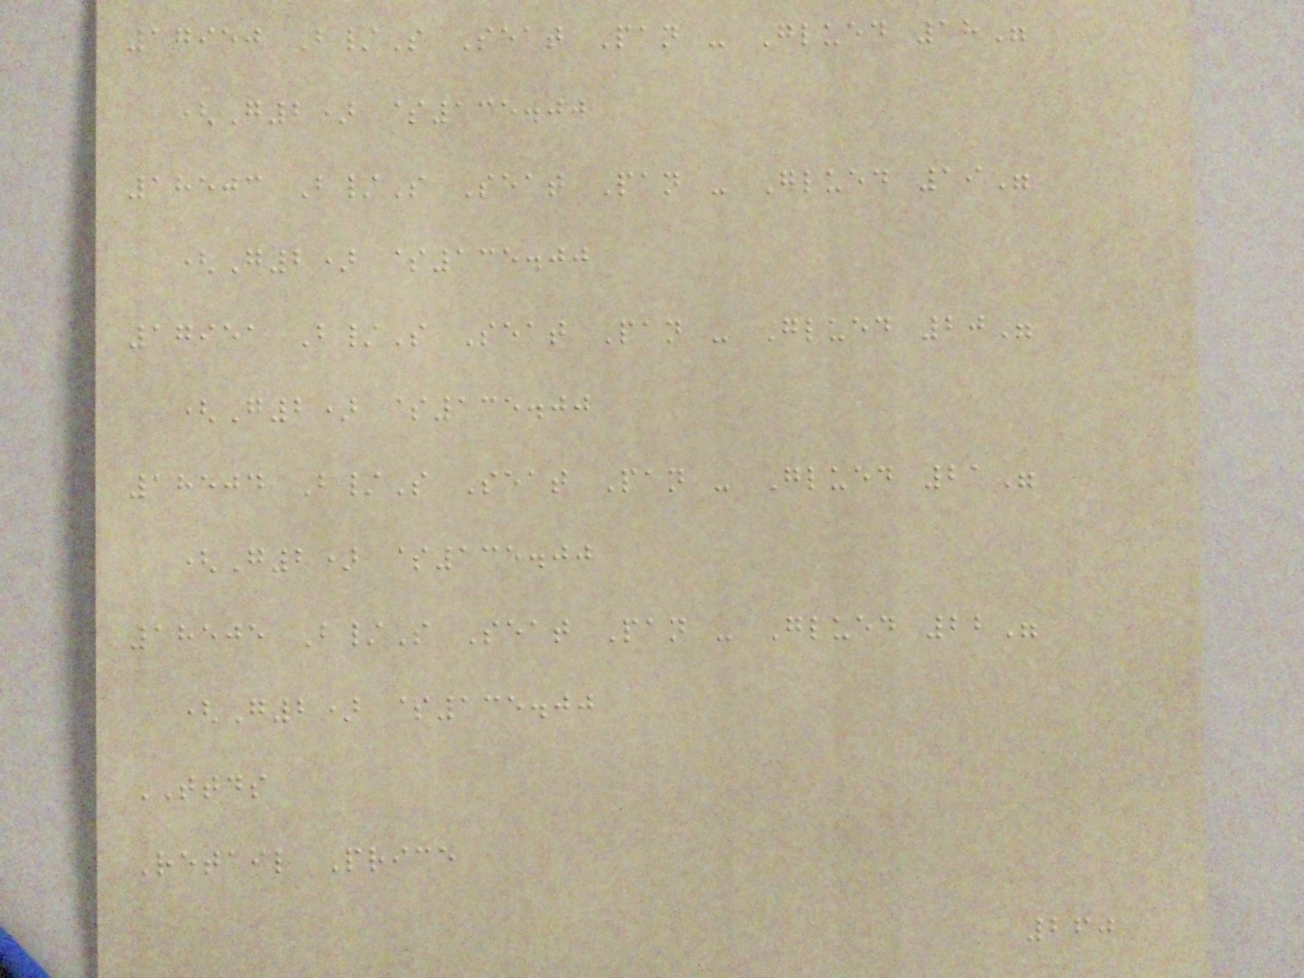17950 B/S Seat Pan - Glued 18"
(G2) $135.00
18503 B/S Seat Pan - Glued 19"
(G2) $135.00
17951 B/S Seat Pan - Glued 20"
(G2) $135.00
18504 B/S Seat Pan - Glued 21"
(G2) $135.00
18505 B/S Seat Pan - Glued 22"
(G2) $135.00
TTDS
Retail Price
260
